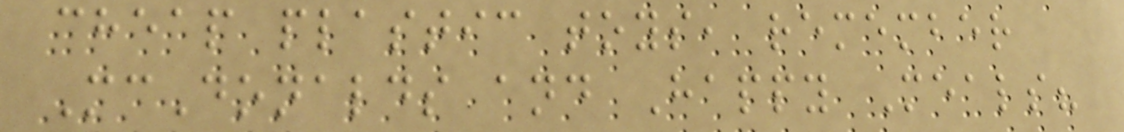cheap plastic toys, remember
McDonalds and Happy Meals?
